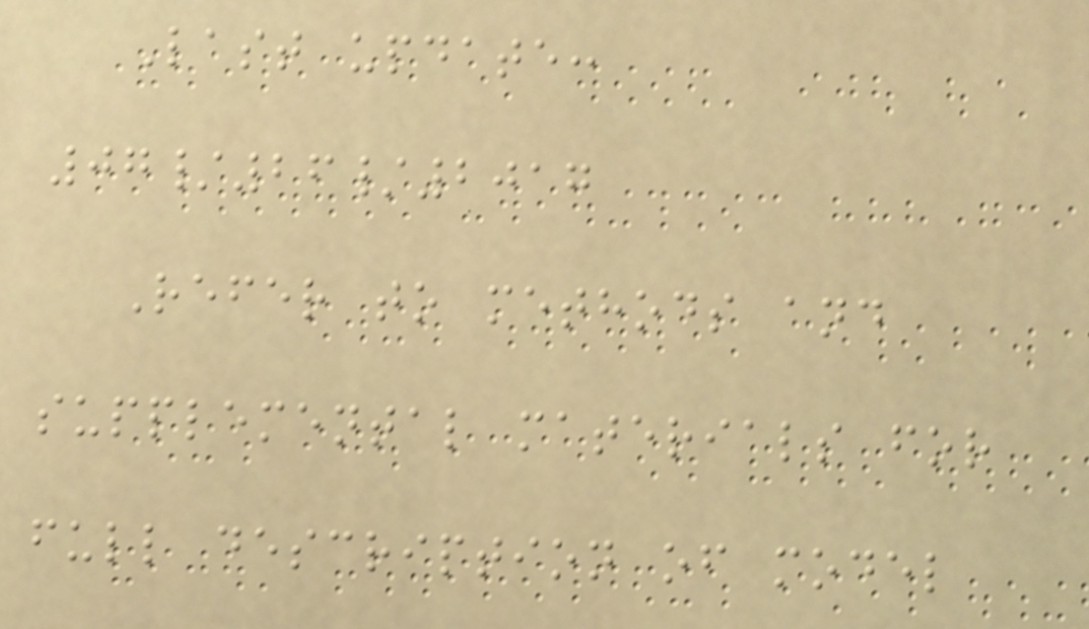Last update:
07/26/2017
Refer to methods and
supplemental materials for
full description of model
